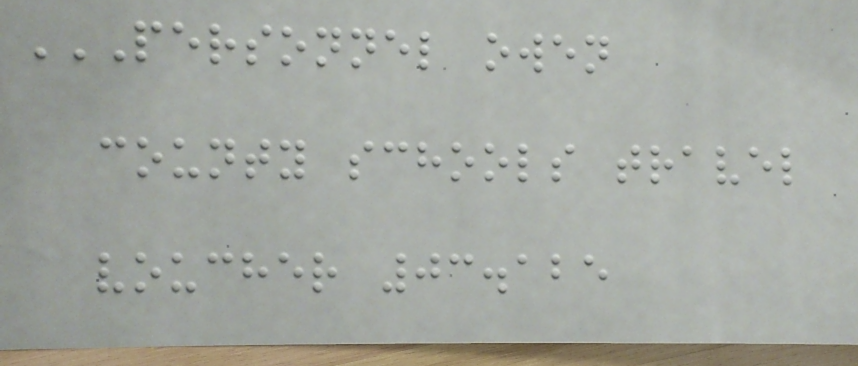PERSONNEL OWEN
COUNTY SCHOOLS TRAVEL
VOUCHER 03.125
